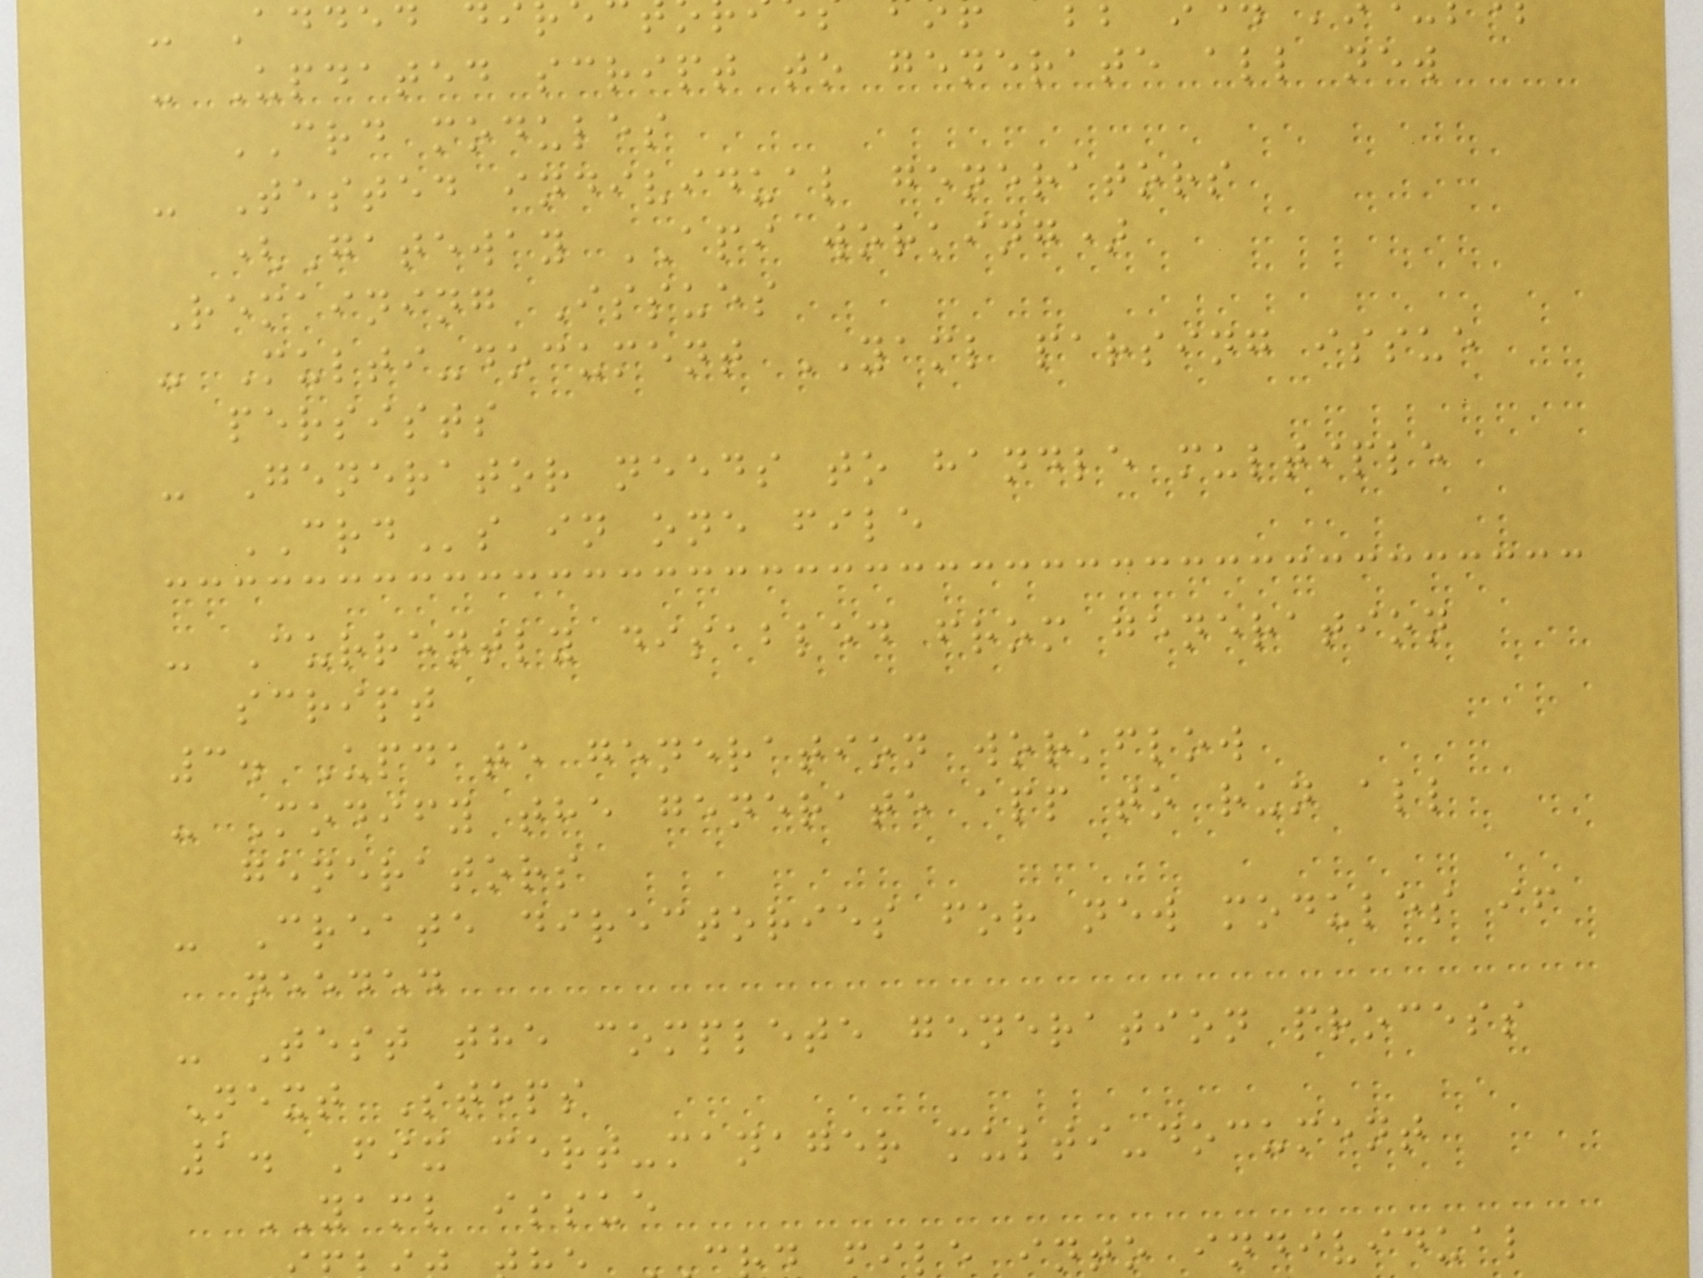- Added d
- Updated script to generate all new
CRD modules
- Tested individual generators
(Gateway API working)
Remaining Issues
- Multi-document YAML parsing issue
persists
- Generator needs to handle multiple
CRDs in one file
- Currently disabled from generation
script
3. Update generation workflow
- Modify the generate app to run all
generators
- Create directories for new modules if
needed
- Test the complete generation process
Next Steps
1. Fix cert-manager multi-document
YAML issue
ile into individual
